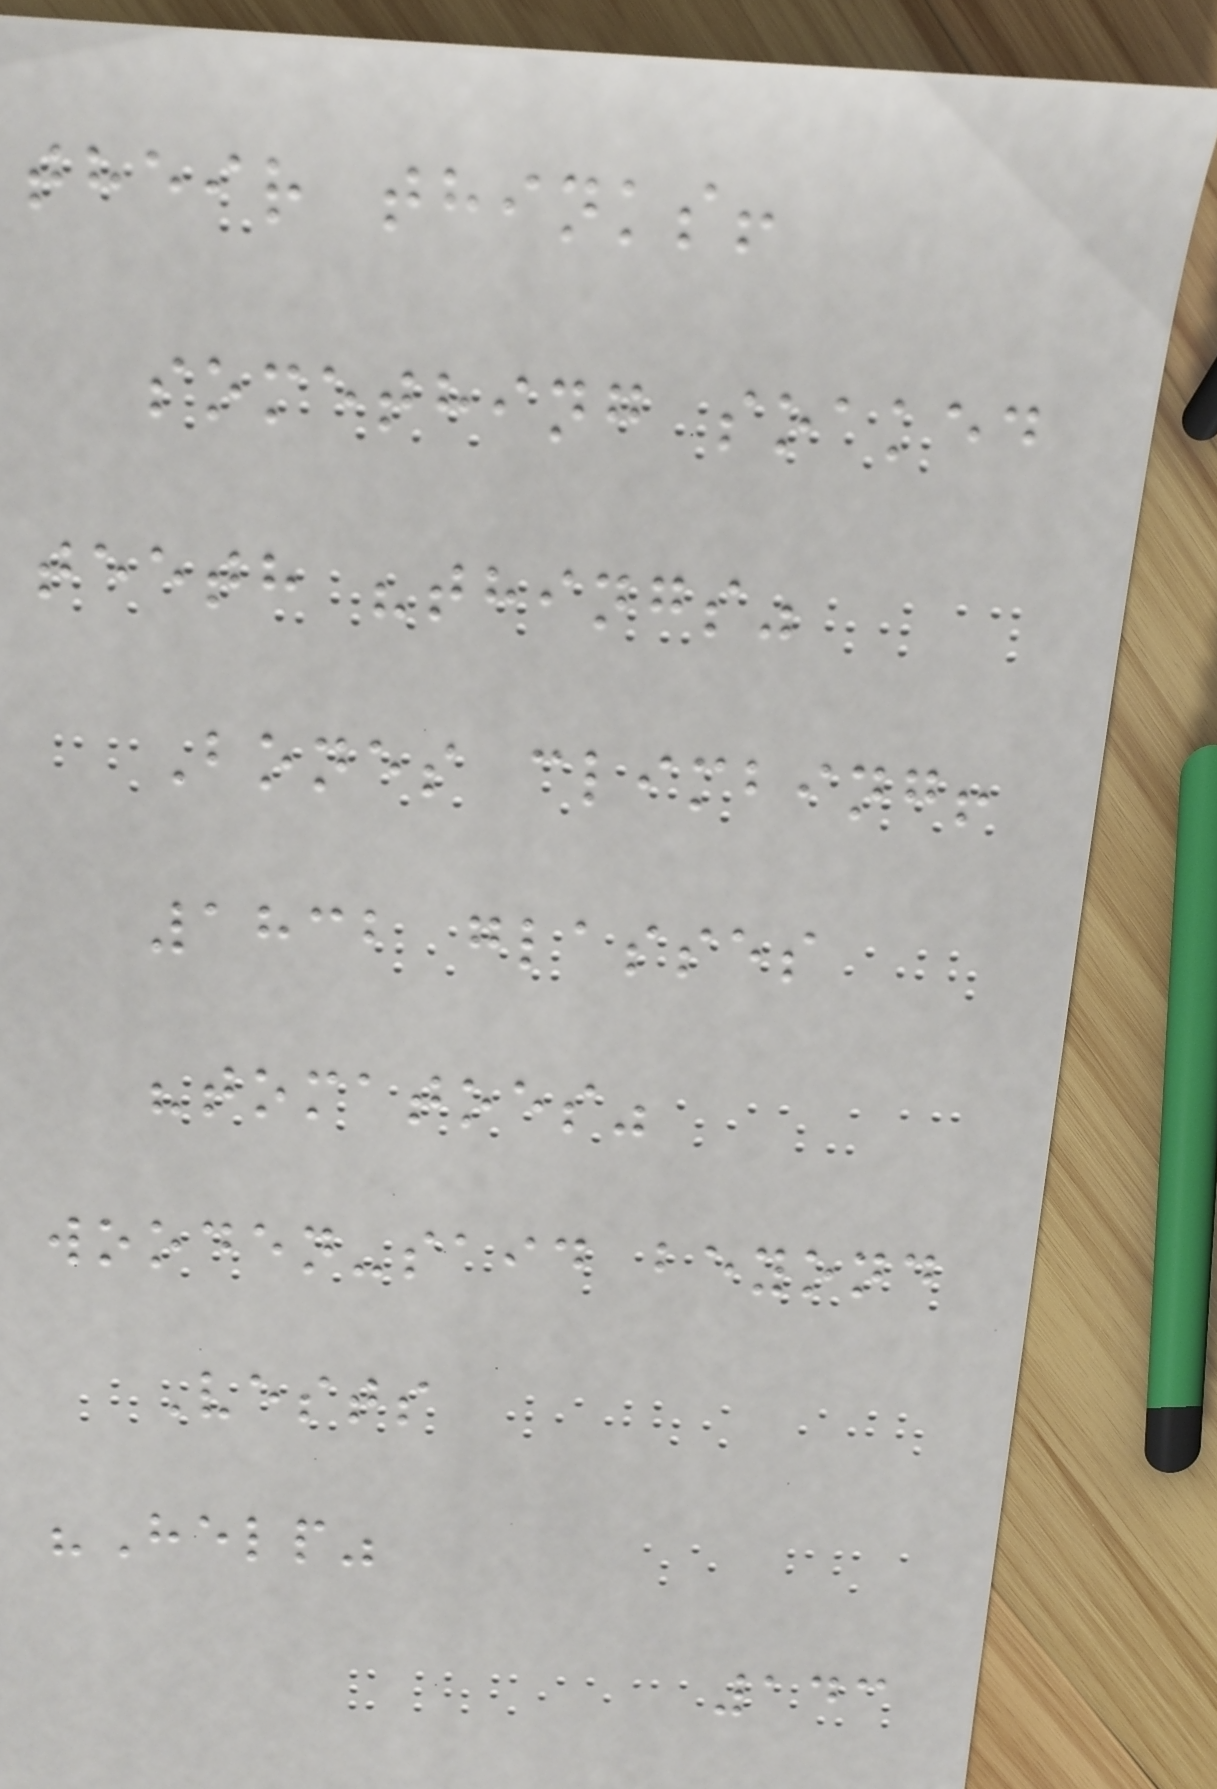their thinks!
something soaked
teeth "things"
Bones climbing!
1832 glasses
"tomatoes"
wooden-said beyond
Vests
"Help"
143
